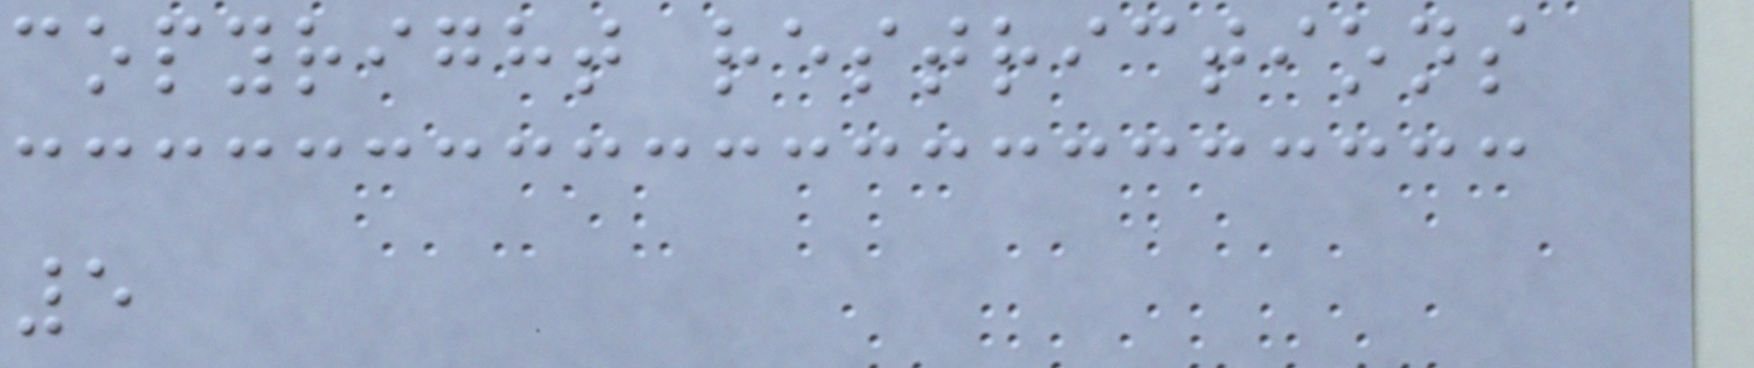copyright restrictions
5
